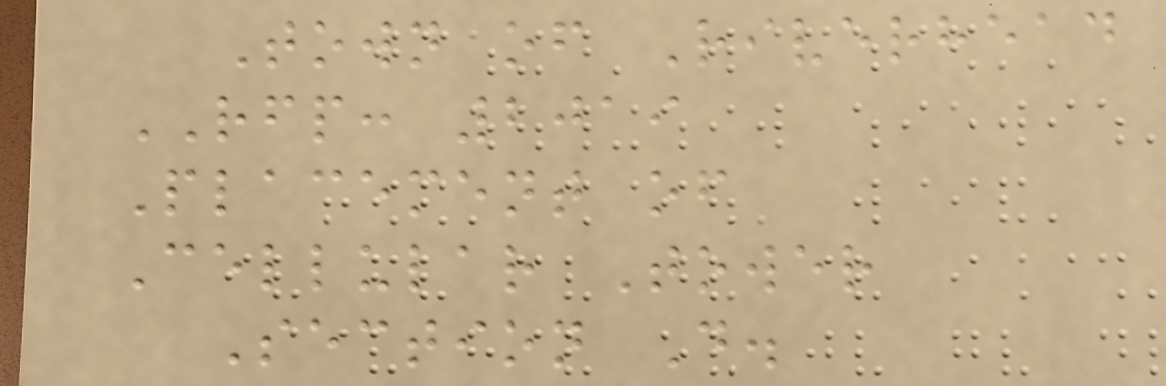Town of Riverhead
RFP: 2019
Placement of
Cellular Tower
Section D.
